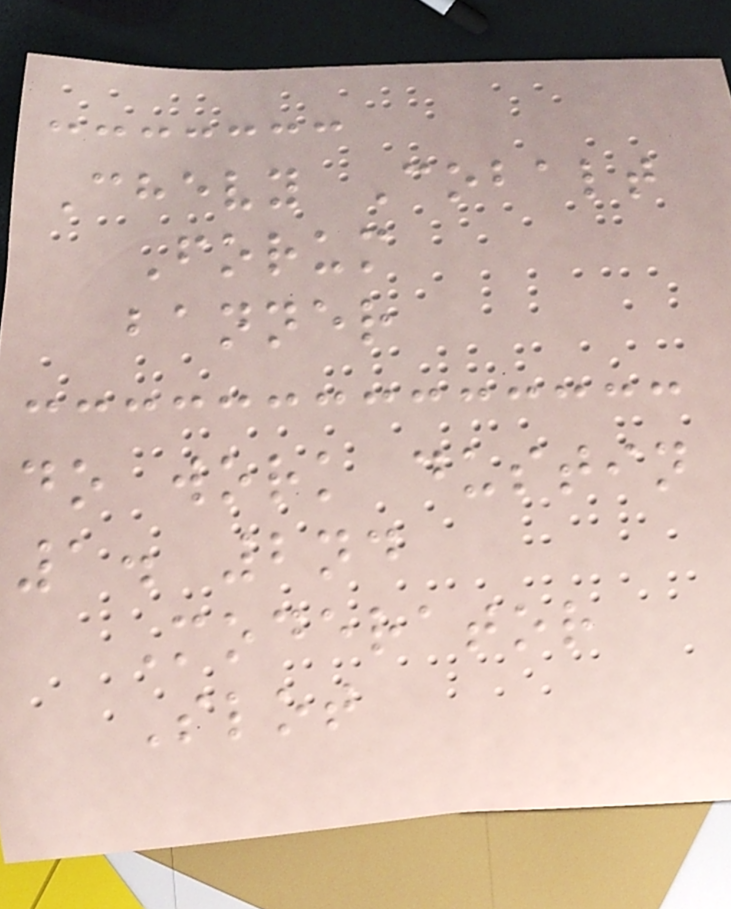Chevy Cobalt
Forum
banner
do work dustin
1. 2nd
Moderator
Slot
